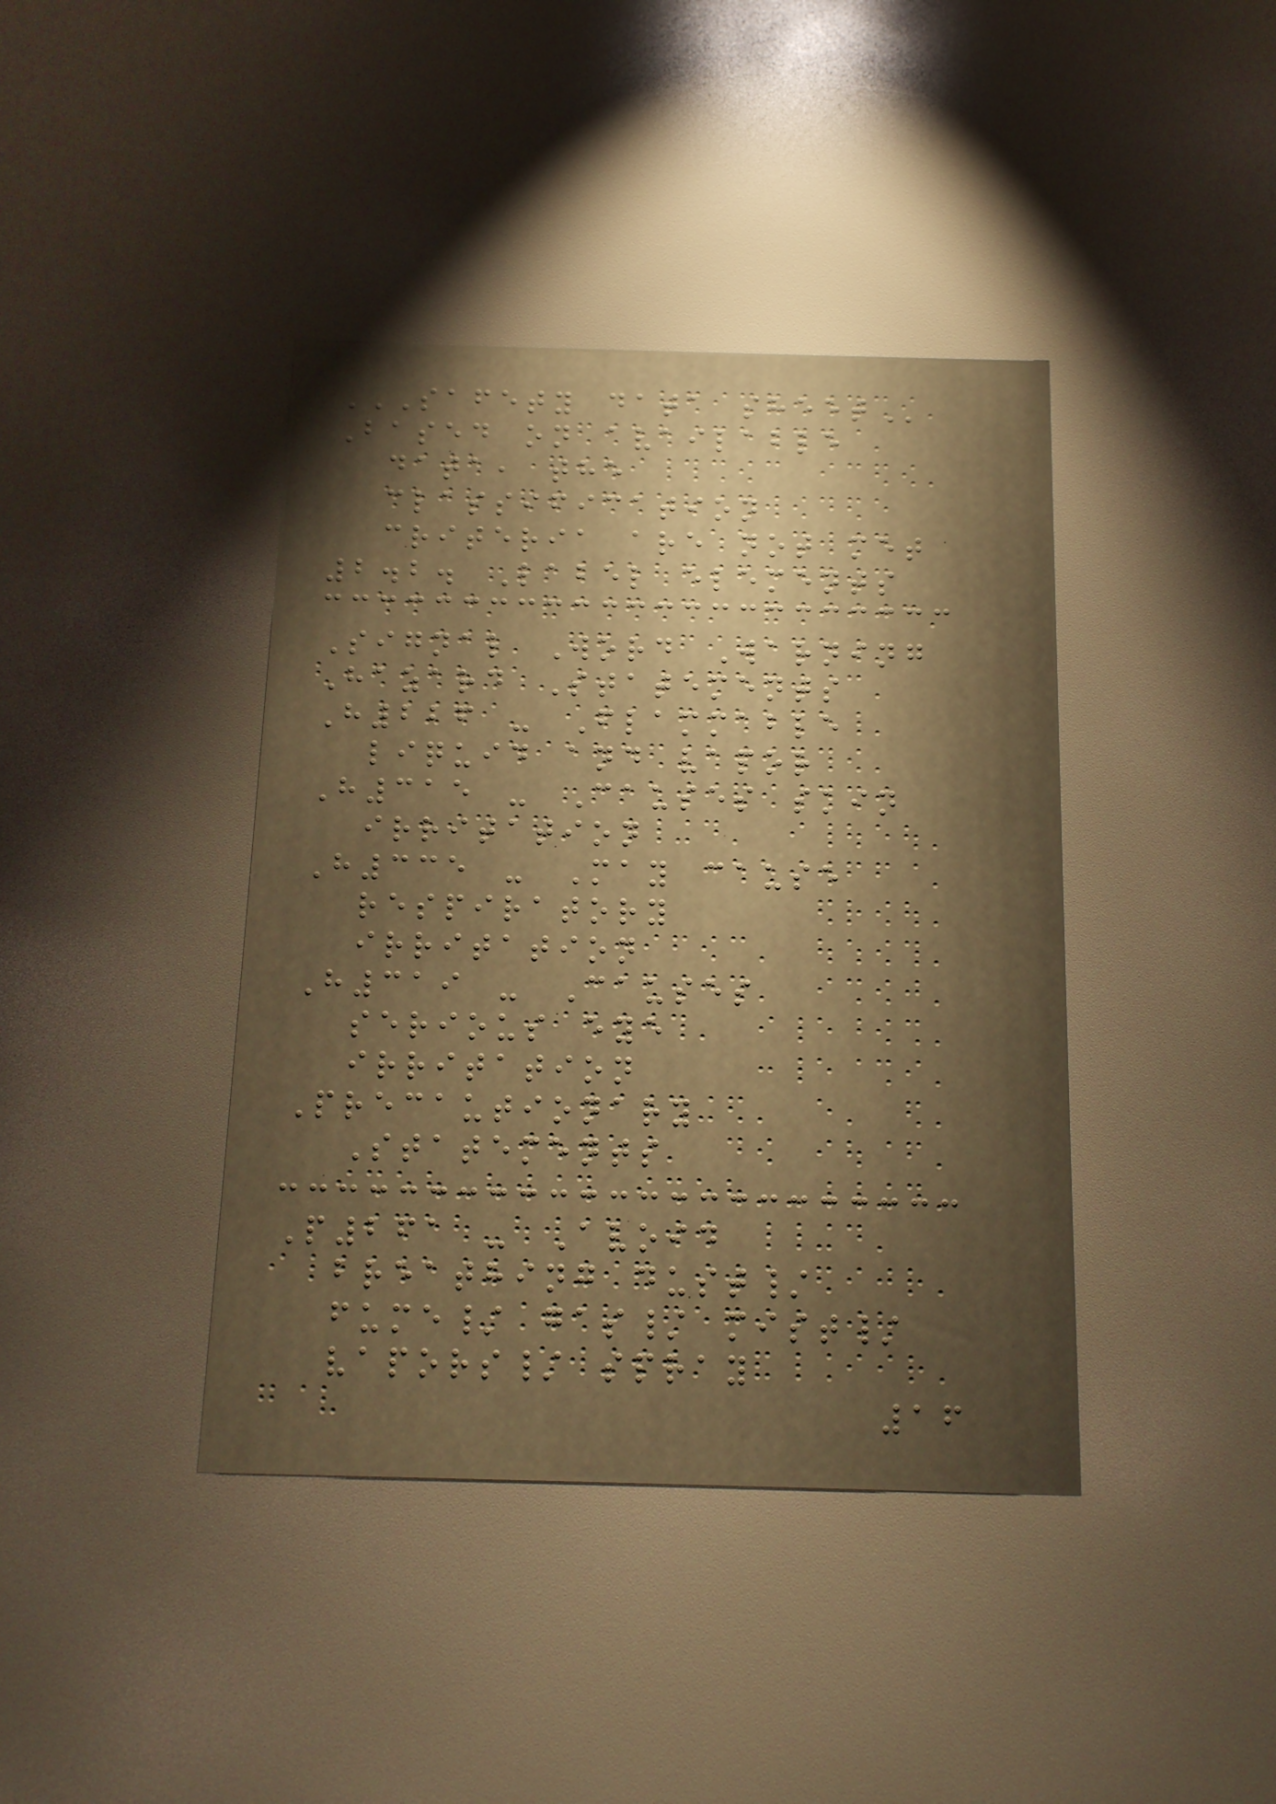SAFETY DATA SHEET
Based on available
data, the
classification
criteria are not met
2.2. Label elements
Signal Word Warning
Hazard Statements
H226 - Flammable
liquid and vapor
H315 - Causes skin
irritation
H335 - May cause
respiratory
irritation
H319 - Causes
serious eye
irritation
Precautionary
Statements
P261 - Avoid
breathing dust/
fume/ gas/ mist/
vapors/ spray
16
